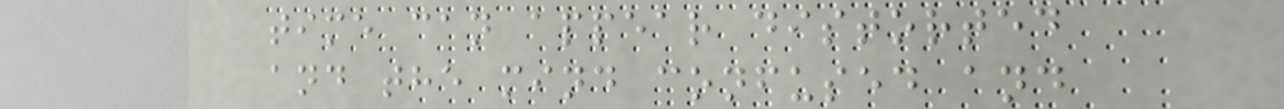time can appear distorted
and the mind confused and
